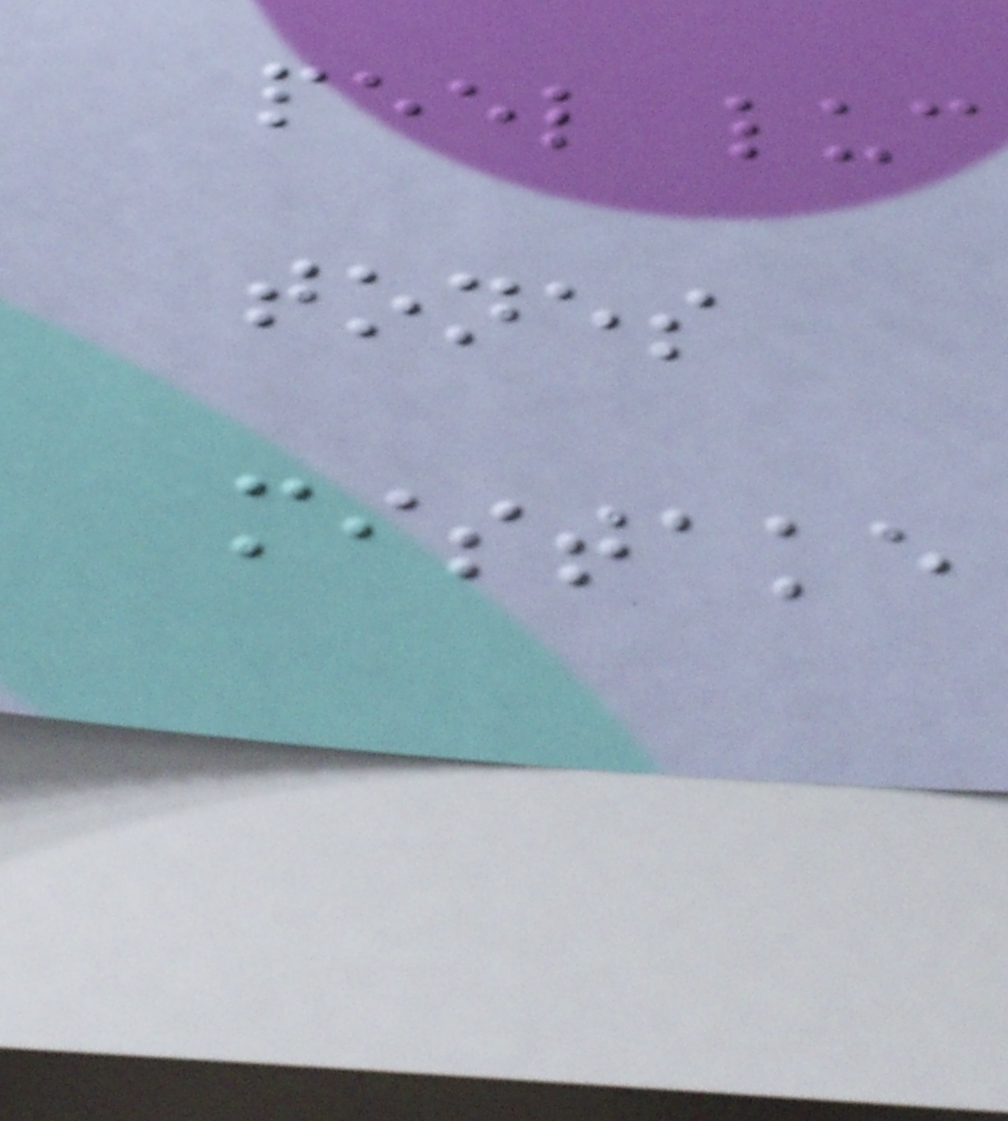peel luc
tones
mistake
